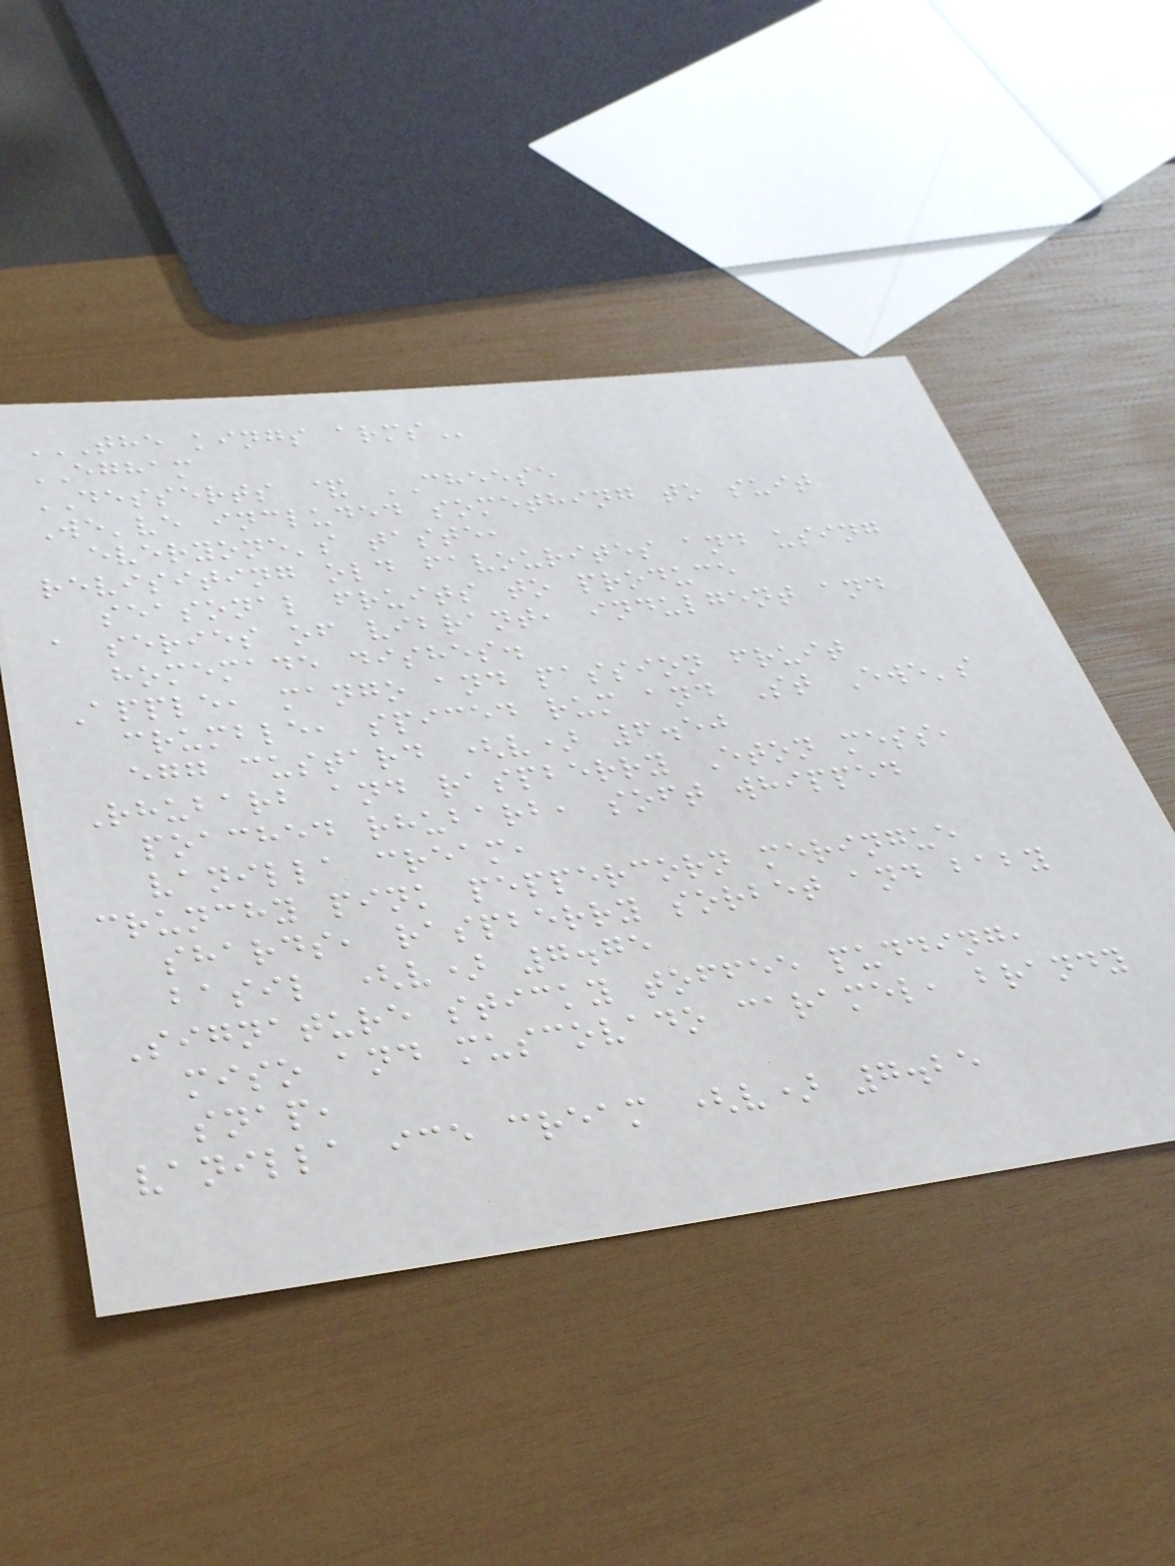THE KINGS ARMS
EGHAM
DESSERTS & CHEESE
We've included something to suit
everyone's taste,
revisiting old favourites and using
seasonal fruits to produce
a series of vibrant, indulgent and
homemade dishes.
Apple, mango and passion fruit
crumble, spiced rum and St Ewe's
egg custard (v) 6.50
Rhubarb and raspberry Eton mess,
poached rhubarb, soft whipped
vanilla cream,
crunchy pink peppercorn meringue
shards, raspberry sorbet and baby
basil (v) 7.75
Signature sticky toffee pudding,
miso and muscovado caramel, brandy
snap,
vanilla ice cream (v) 7.25
